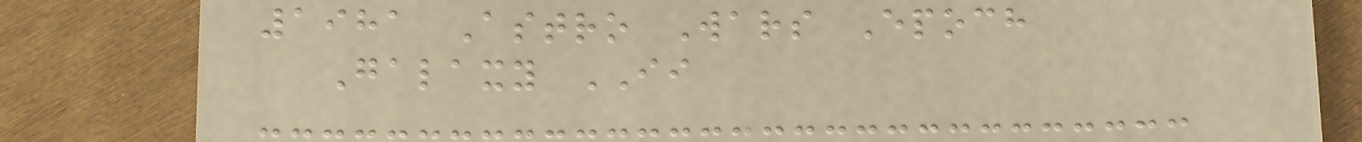1981 Astro Wars Epoch
Galaxy II
